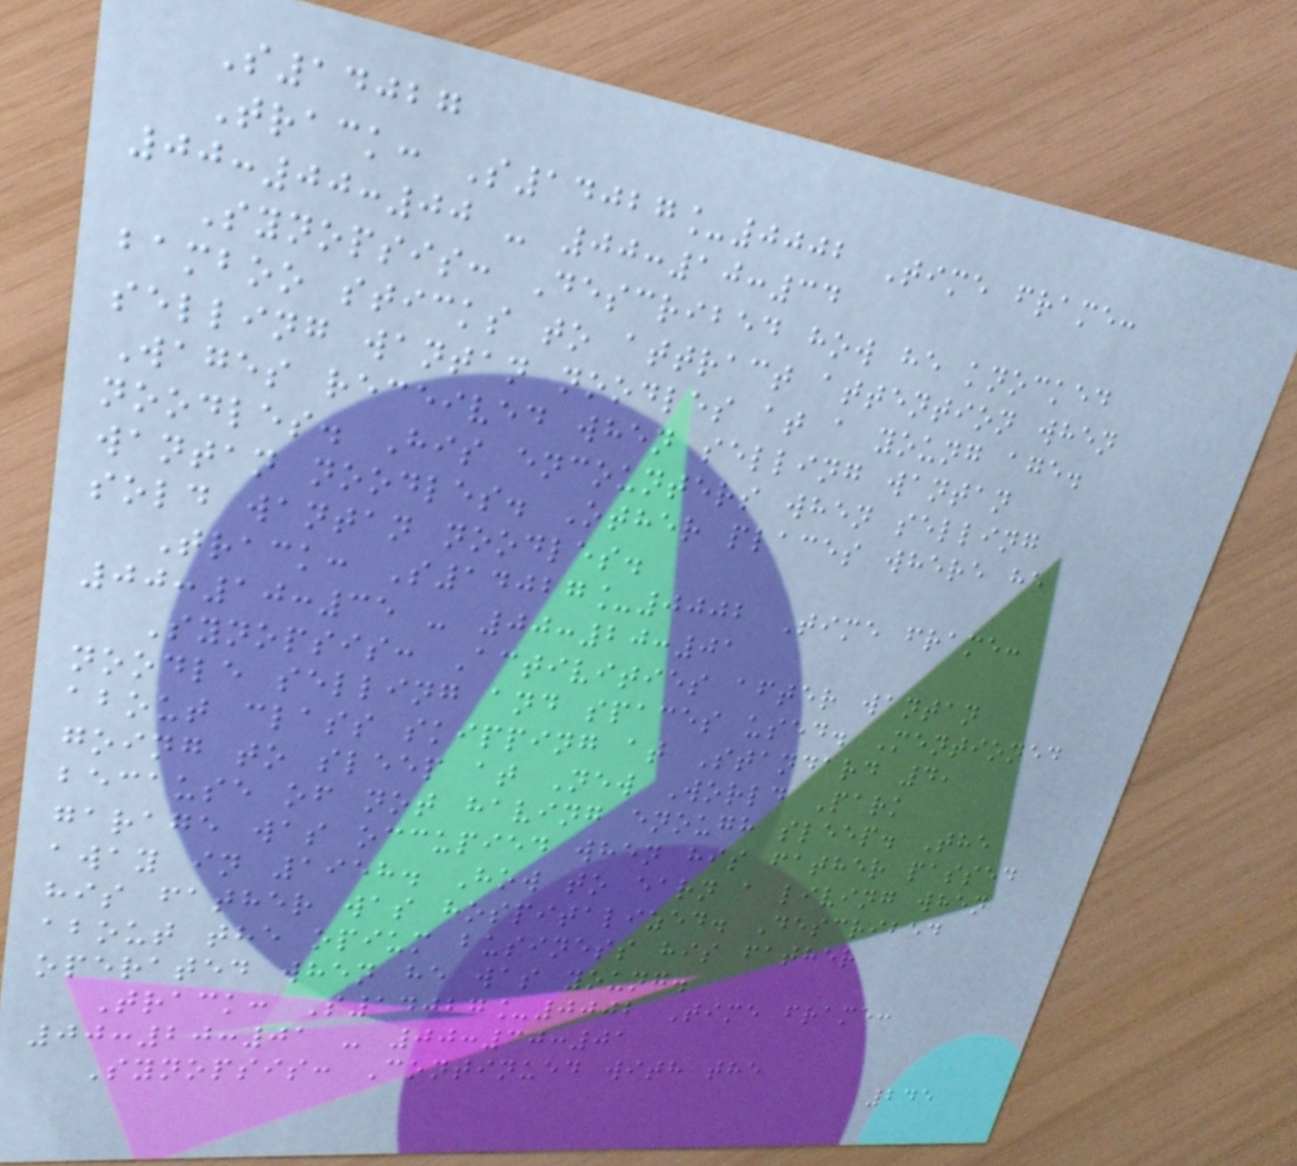S14027
Track: S14027_0002 Time frame:
00:00:00 - 00:10:34
Synopsis: Described how he knocked
bamboo sticks to attract attention when
selling wantan noodles at a young age.
Wages received when selling wantan
noodles. His encounters when selling
wantan noodles. Other places where he
sold wantan noodles.
Track: S14027_0002 Time frame:
00:10:35 - 00:20:01
Synopsis: Activities after wantan
noodle selling and spaces used. Mentioned
about class skipping at Standard 4,
going to sleep at New World Park
because of not having enough sleep. The
garage was occupied when his father passed
away in 1958. How to earn a living when
his father was hospitalized. Described
about the opium business his father
operated when he was young.
Track: S14027_0002 Time frame:
00:20:01 - 00:30:01
Synopsis: Continued with the
245
